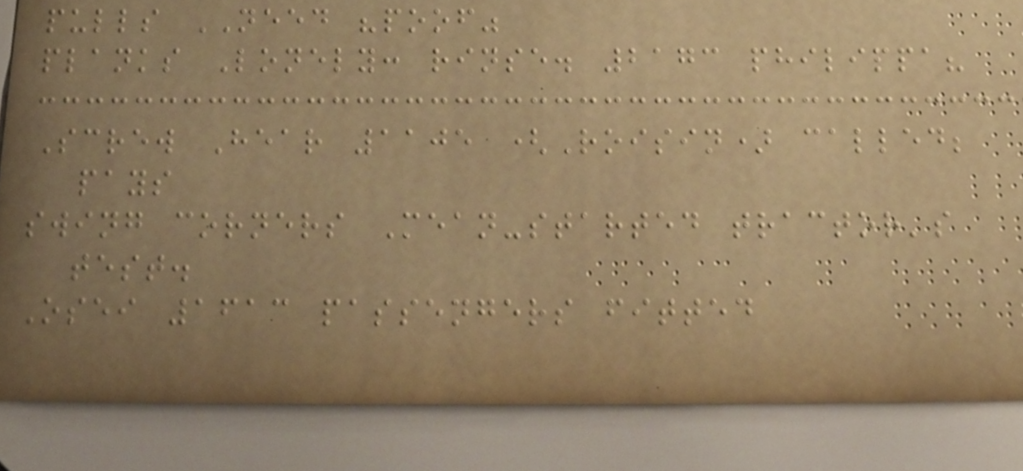pulls NEED "poof"
planks Lonely: rinse. 2173 philippa?
Screw Hear 1105 (Roisin) called;
pays
swing corners Mean-started tractor's
test.
Osei 1613 passengers fitted
